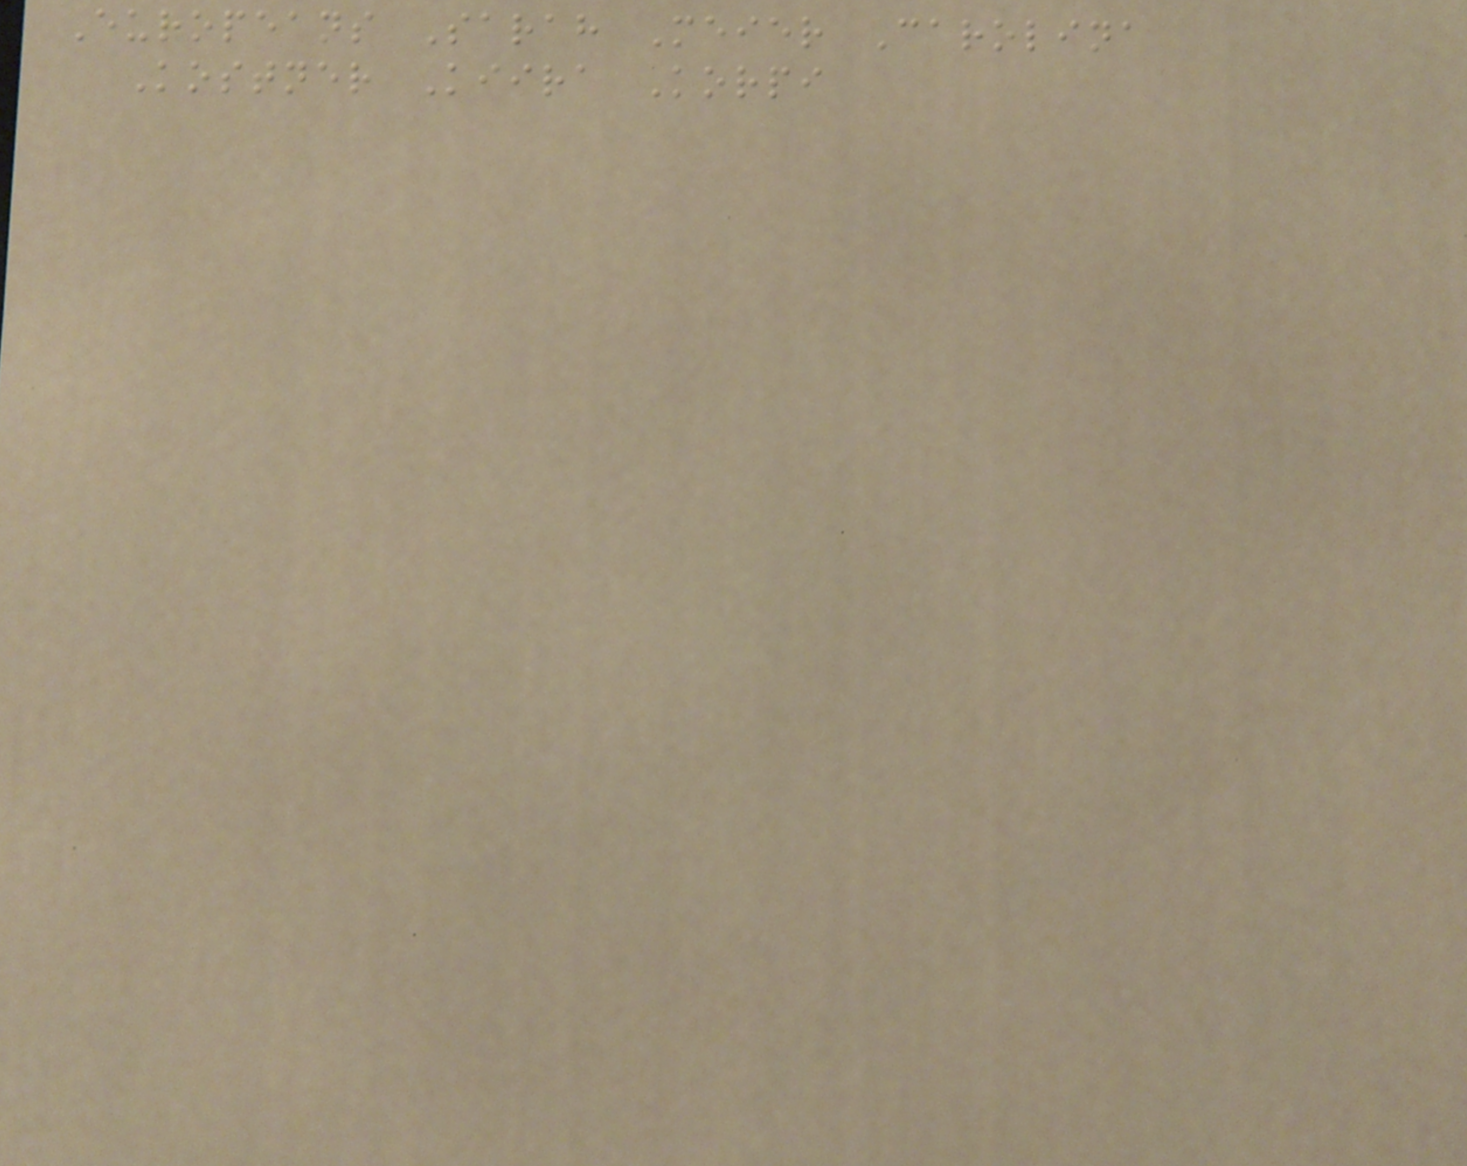Europeans Sarah Meier Carolina
Kostner Kiira Korpi
